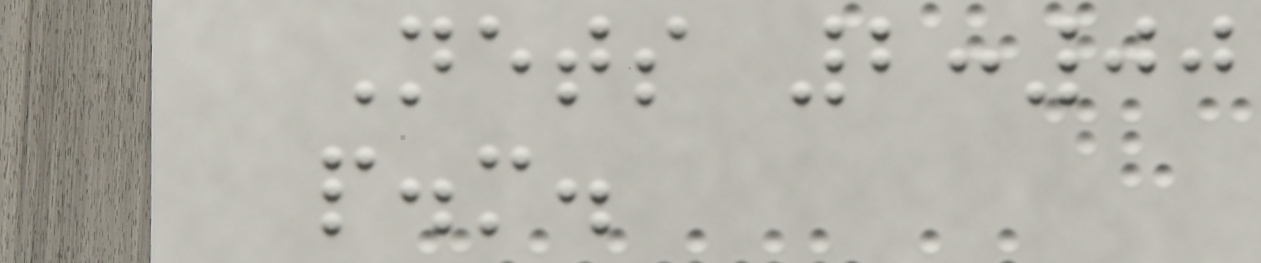Nets 2:00
p.m.
